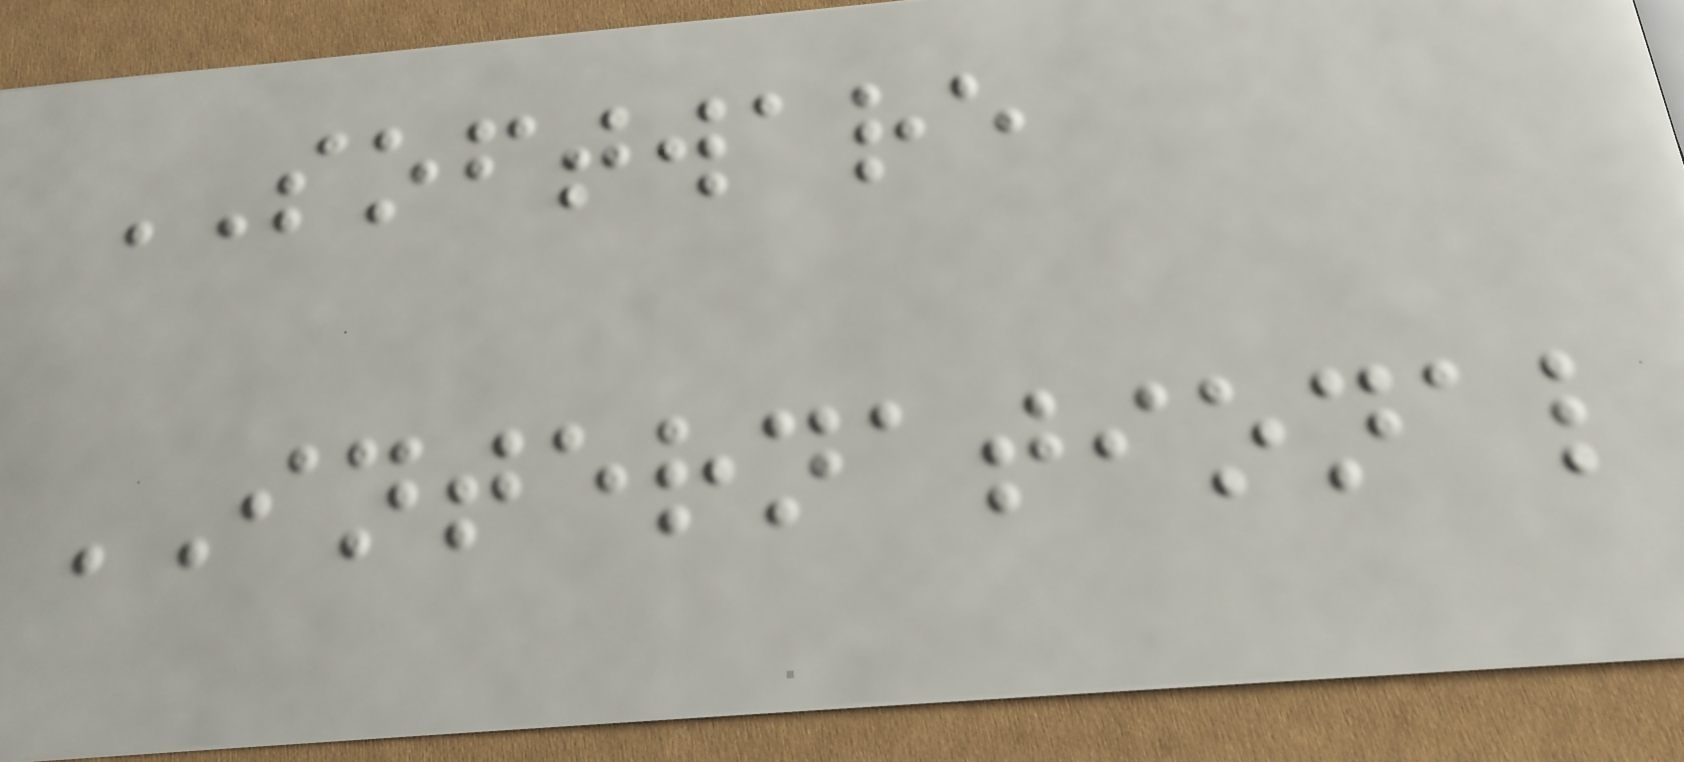SOFTWARE
INTERNATIONAL
